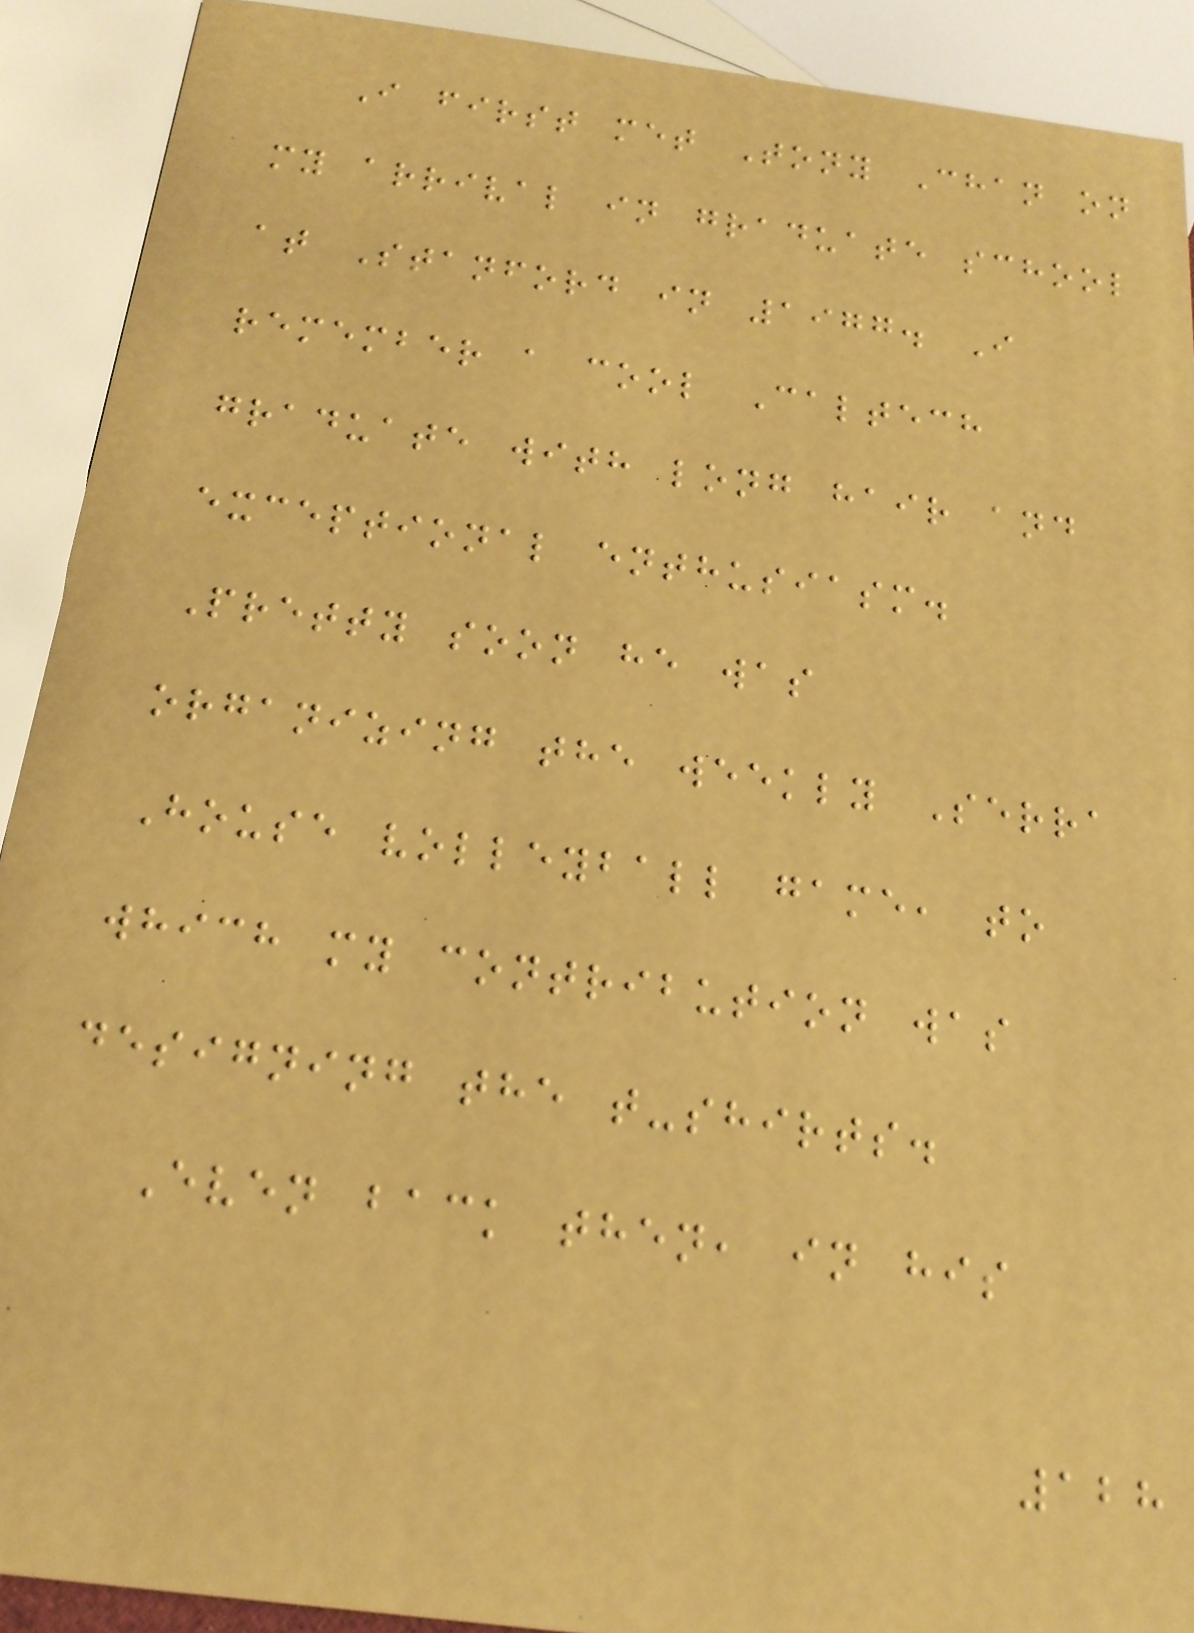I first met Tony Chan on
my arrival in graduate school
at Stanford in 1977. I
remember a cool Caltech
graduate with long hair and
exceptional enthusiasm.
Pretty soon he was
organizing the weekly Serra
House volleyball game, to
which my contribution was
designing the t-shirts.
Even back then, in his
128
